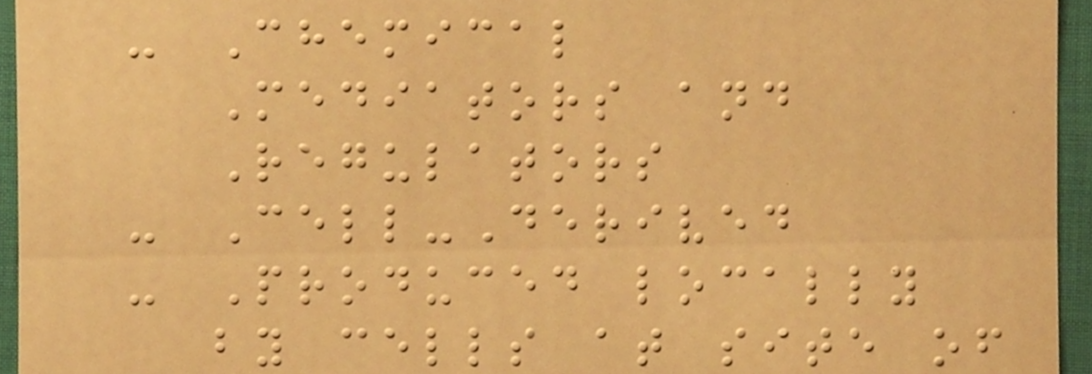- Chemical
Mediators and
Regulators
- Cell-Derived
- Produced locally
by cells at site of
